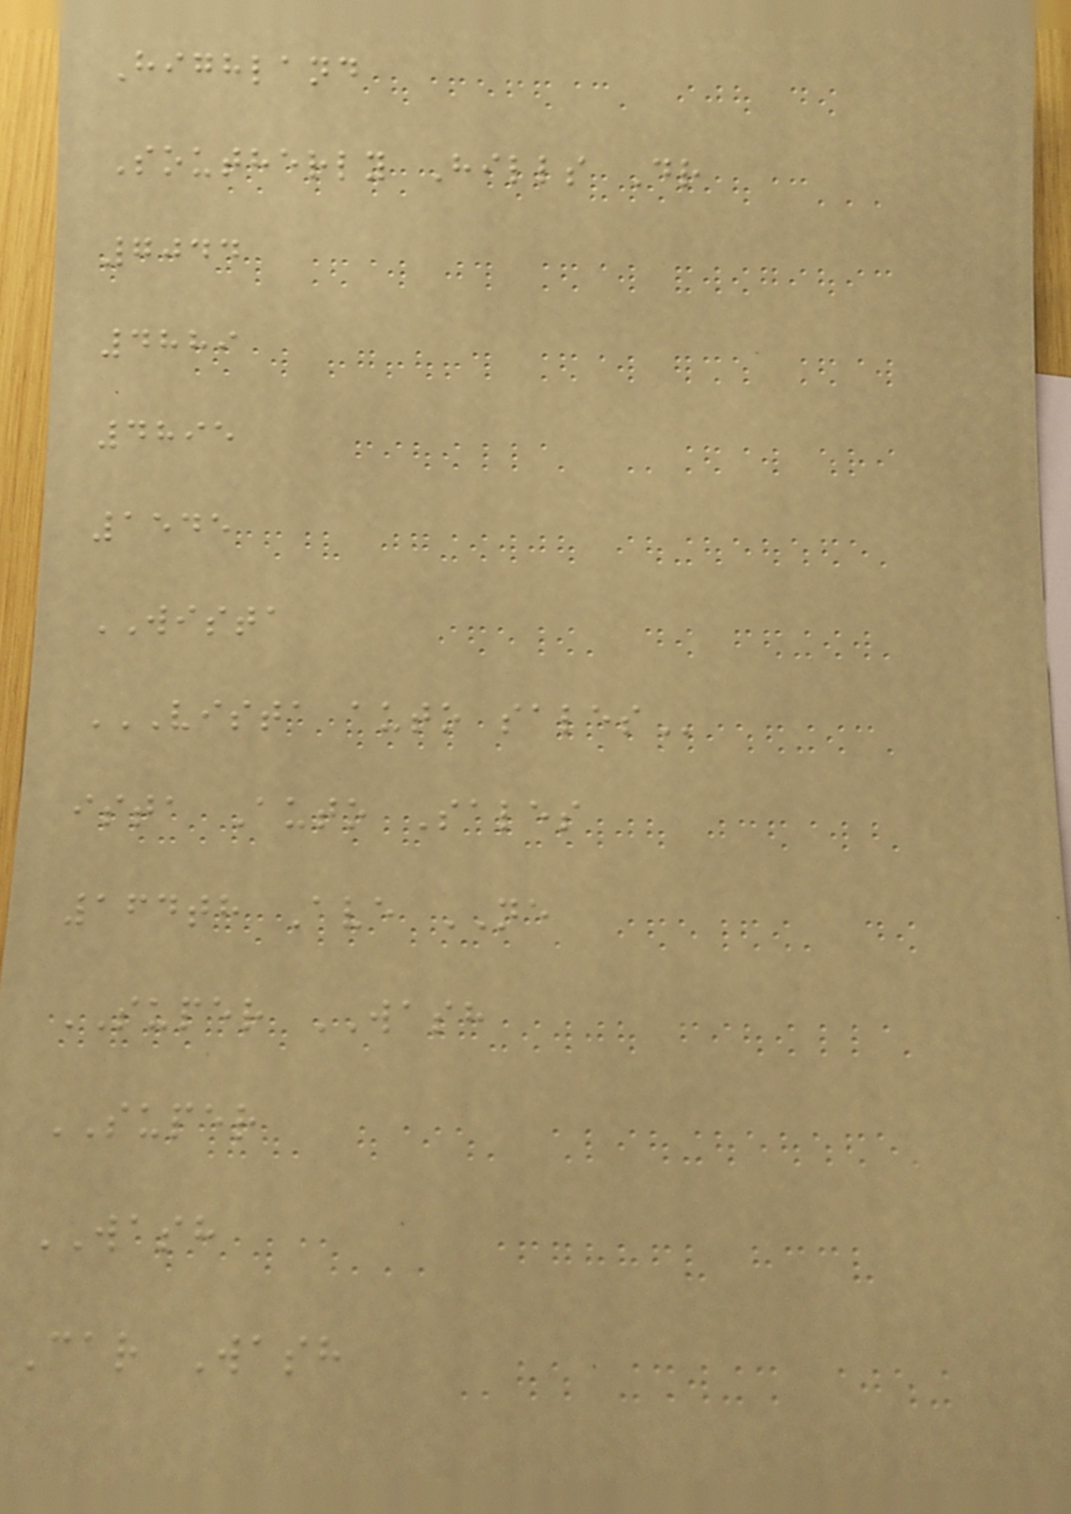Highland
Southerly Hills Dr
7044
4889
4895
1545
WISTA
VISTA AUTO SALES
ista Auto Sales
164th Ave NE
SUPER WASH
SUPER
WASH
Car Wash
